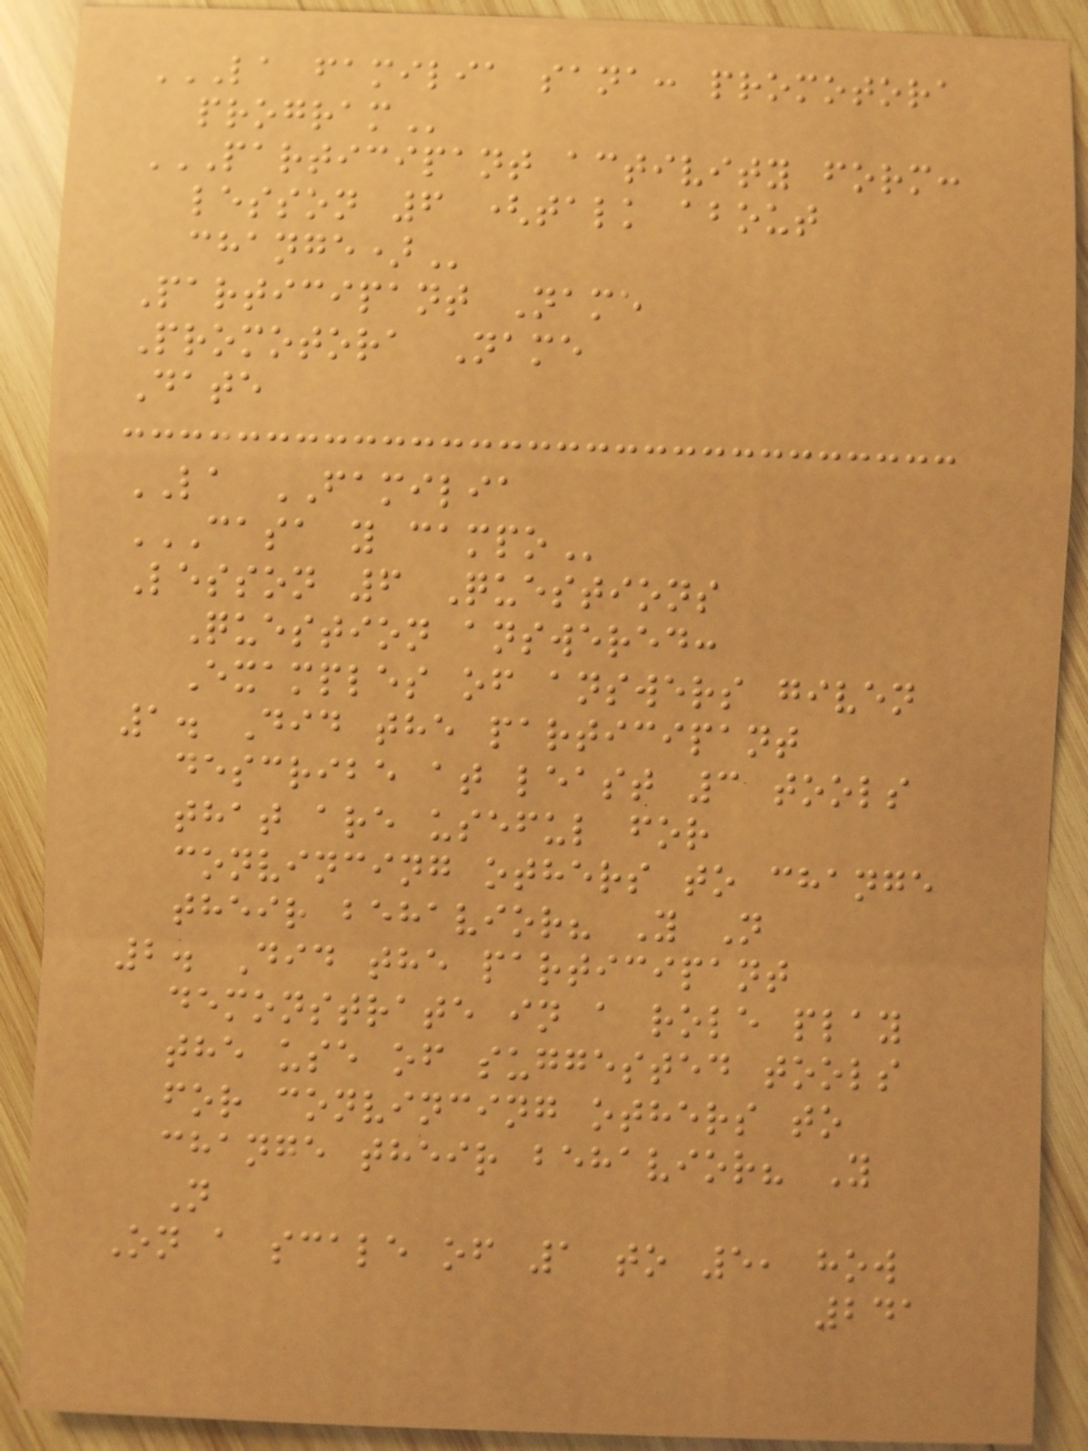LA FAMILIA SANA: PROMOTORA
PROGRAM
PARTICIPANT ACTIVITY FORM:
LESSON 6 (TALK ABOUT
CHANGE)
Participant Name
Promotora Name
Date
LA FAMILIA
CASA Y CAMPO
Lesson 6 Questions
Question answered:
Examples of answers given
1. Did the participant
describe at least 3 tools
that are useful for
convincing others to change
their behavior? Y N
2. Did the participant
demonstrate in a role play
the use of suggested tools
for convincing others to
change their behavior? Y
N
On a scale of 1 to 5, how
241
